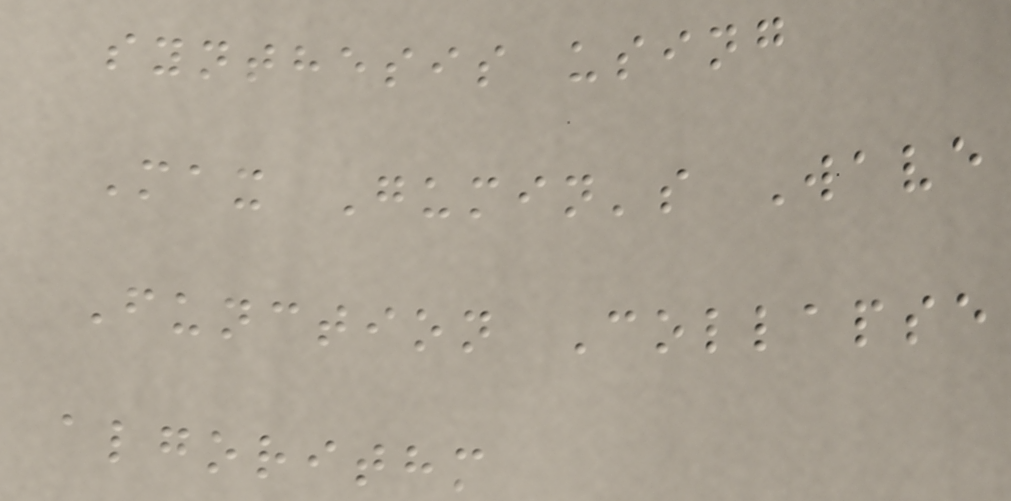synthesis using
Max Gumin's Wave
Function Collapse
algorithm
